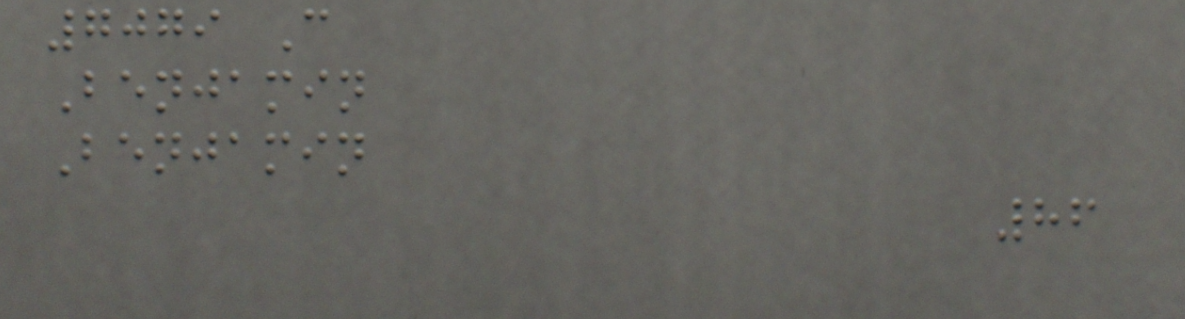7079 C
Benjamin
Benjamin
86
